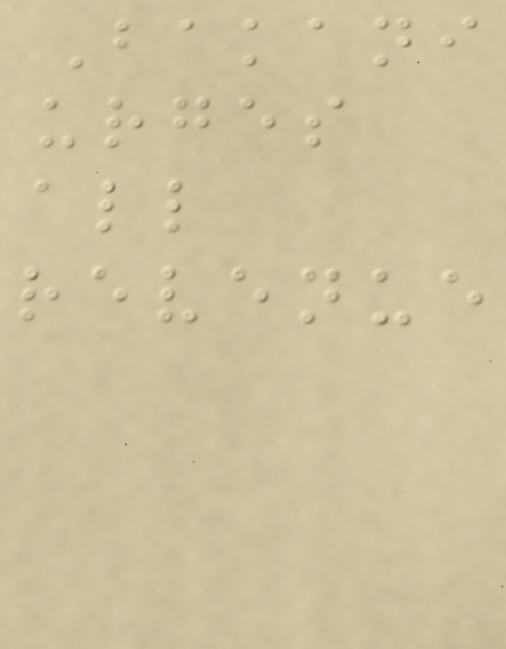Bakani
urges
all
revenue
